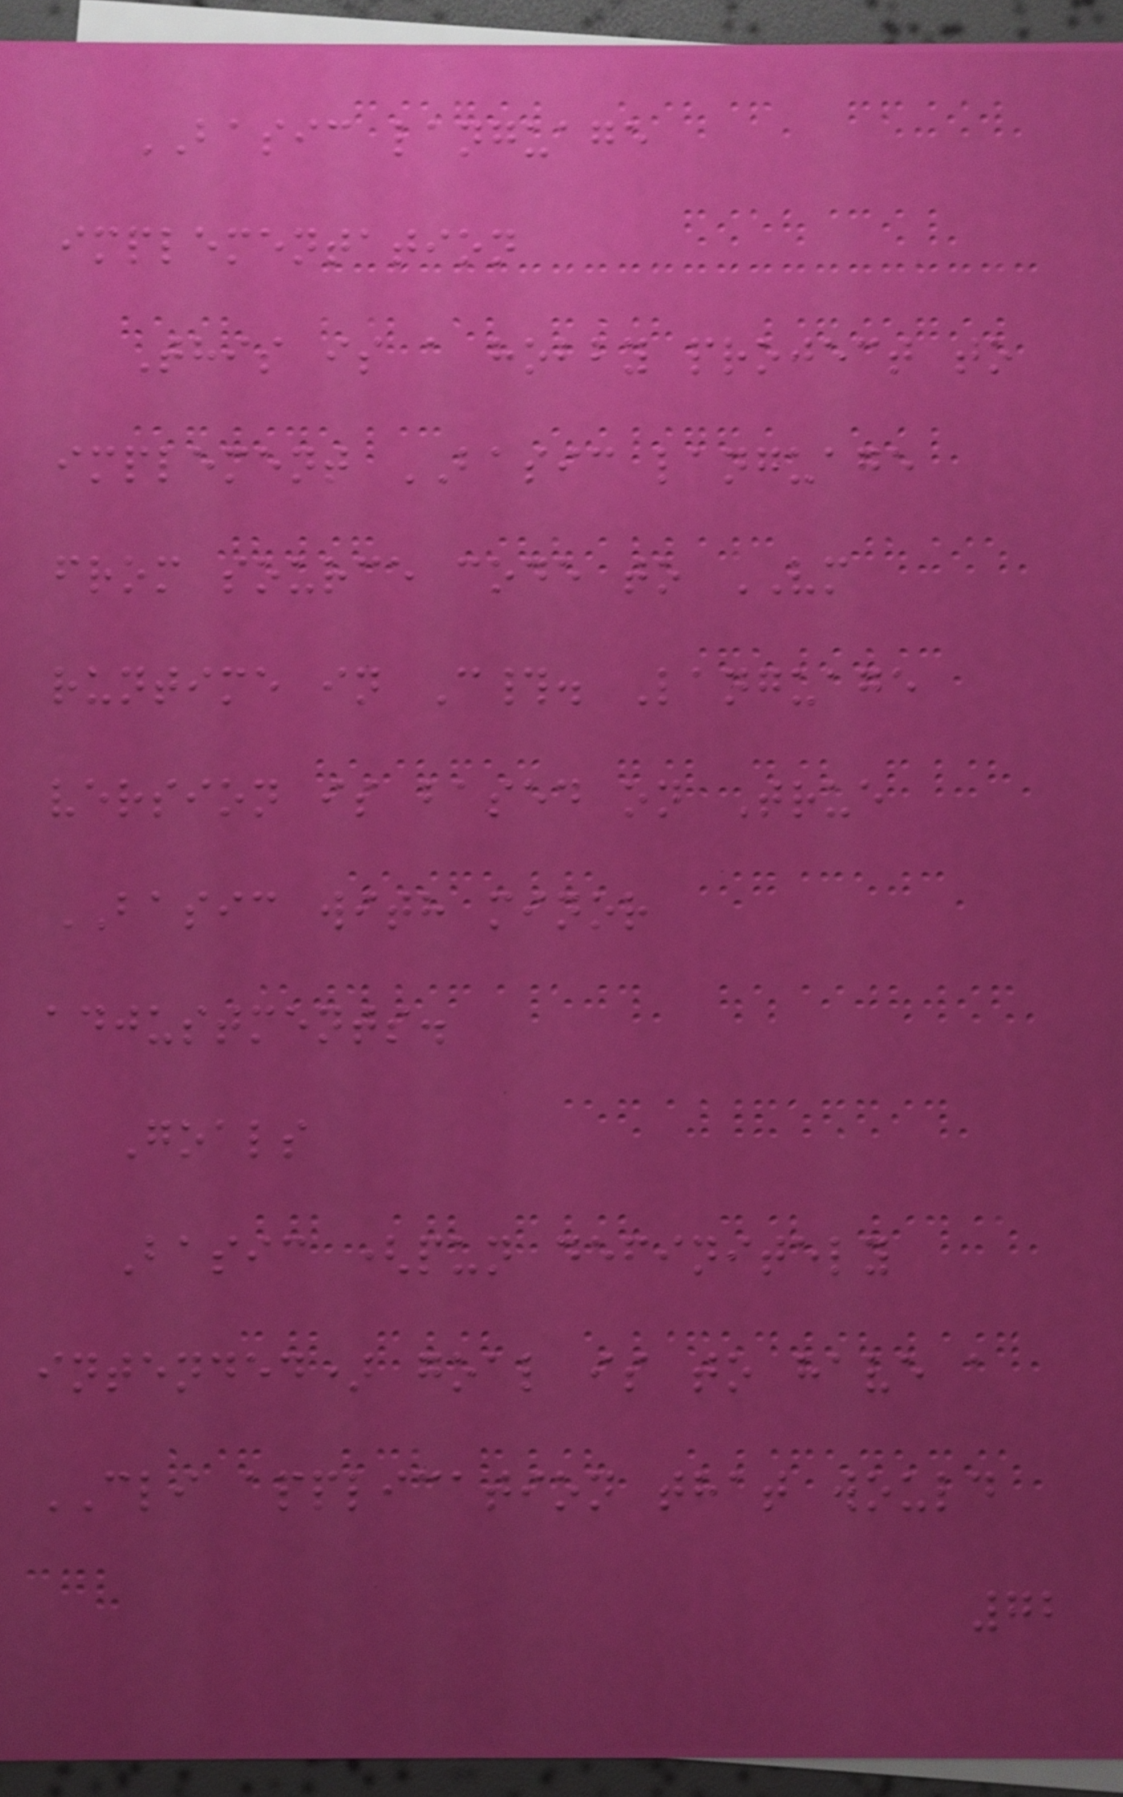BASIC language
implementation
This is a hobby project to
implement BASIC language
from source code to VM
runtime in C#. Language
version is based on True
BASIC with minor
adjustments.
Goals
Basic (pun definitely
intended) goal is to have a
CLI application that would
72
